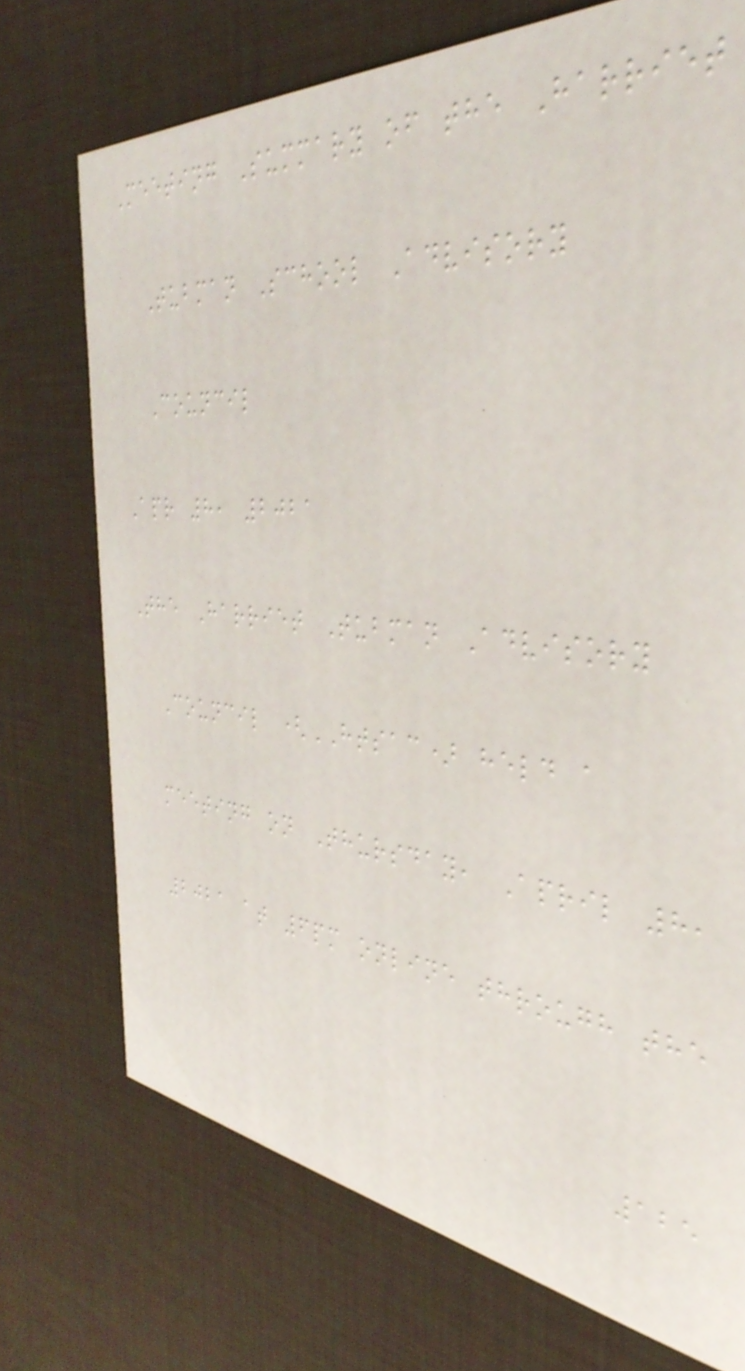Meeting Summary of the Harriet
Tubman School Advisory
Council
Apr 8, 2021
The Harriet Tubman Advisory
Council (HTSAC) held a
meeting on Thursday, April 8,
2021 at 6pm online through the
125
